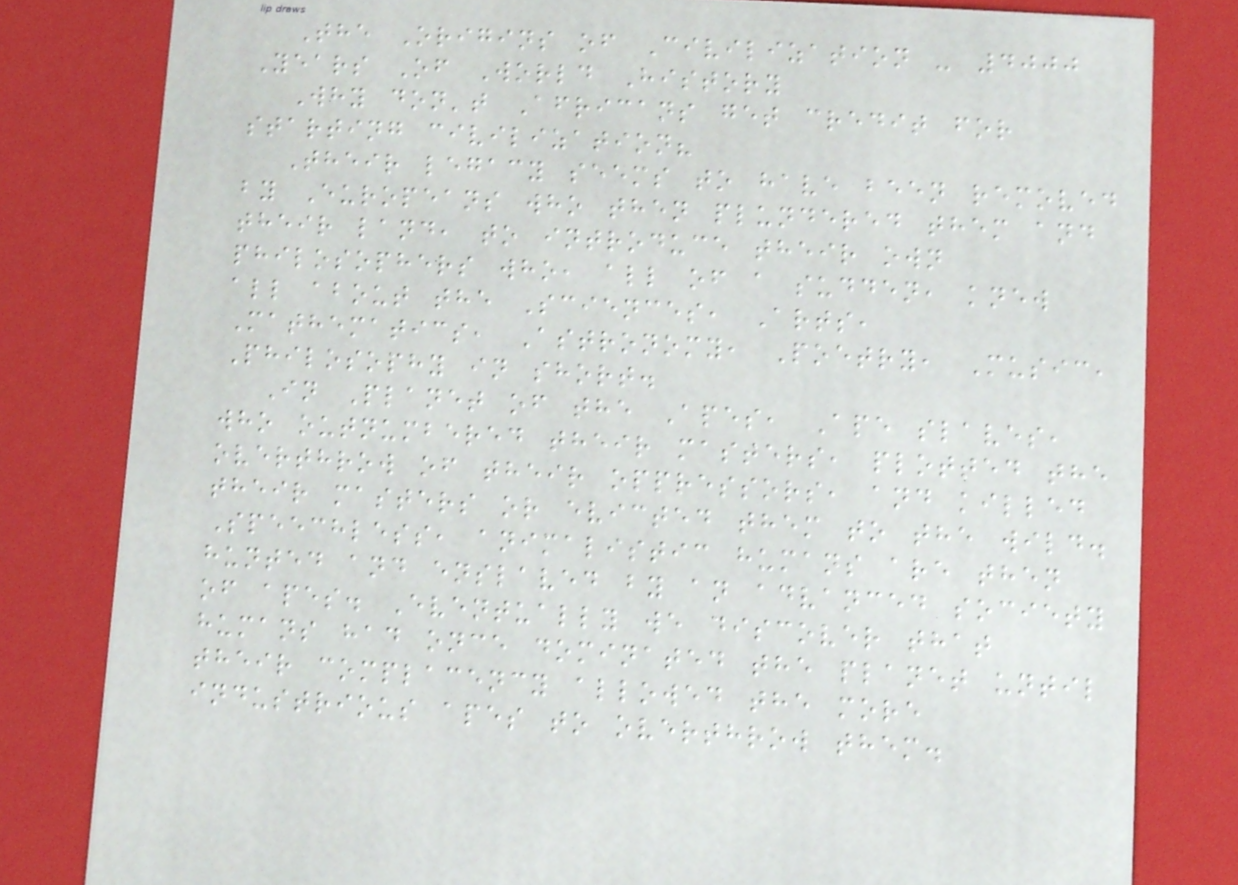The Origins of Civilization - 4000
Years Of World History
Why don't Africans get credit for
starting civilization?
Their legacy seems to have been removed
by Europeans who then plundered them and
their land, to introduce their own
philosophers who, all of a sudden, knew
all about the Sciences, Arts,
Mathematics, Astronomy, Poetry, Music,
Philosophy in short.
In Planet of the Apes, Ape slaves,
who outnumbered their masters, plotted the
overthrow of their oppressors, and killed
their masters or evicted them to the wild.
Speechless, animalistic humans are then
hunted and enslaved by an advanced society
of apes. Eventually we discover that
humans had once dominated the planet until
their complacency allowed the more
industrious apes to overthrow them.
